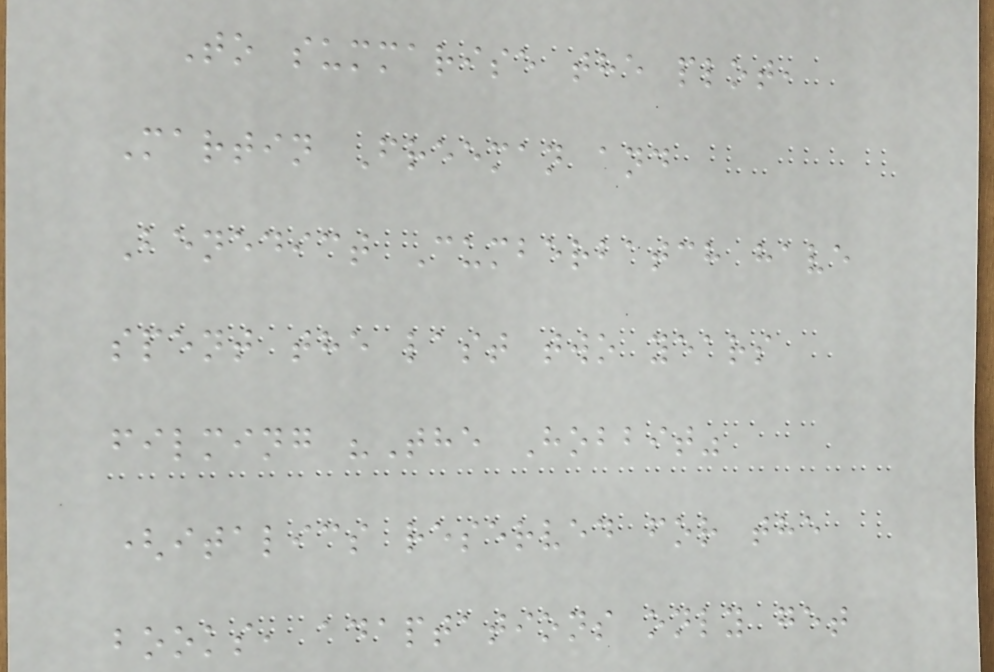To summarise the plot,
Martin Freeman and
Benedict Cumberbatch have
spent the last two years
filming "The Hobbit"
(italics reserved for the
books, adaptations only get
